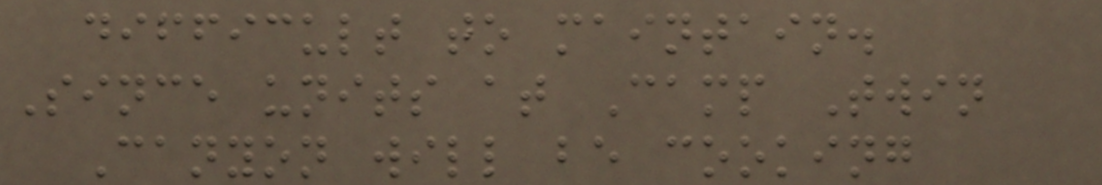difficult to maintain.
Since units at Camp Twin
Canyon will be cooking
